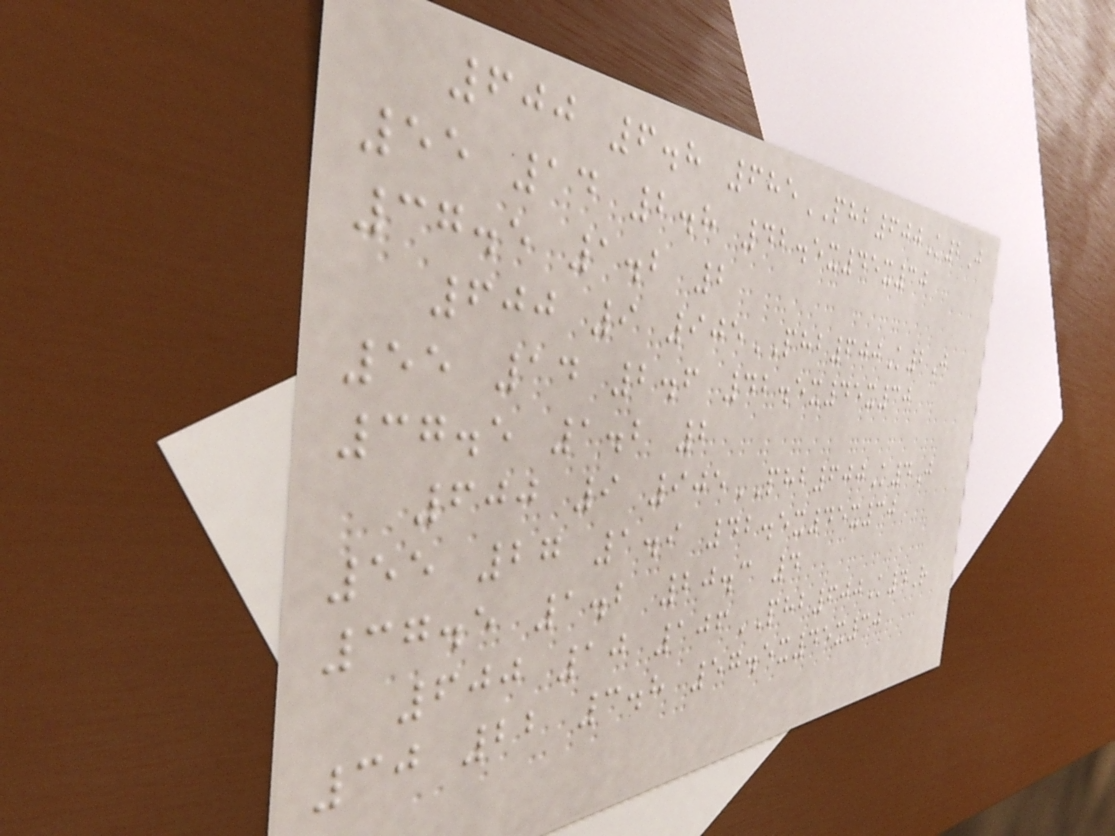600 6.8 685PHB600K2J
55 14 2.8 42.5x45x30
37.5 1.2 2
600 9 905PHB600K2J
55 14 2.6 42.5x45x30
37.5 1.2 2
600 9 905PHB600K4J
55 27 1.9 42.5x45x30
37.5 1.2 20.3 4
600 10 106PHB600K4R
30 22 3.8 57.5x45x30
